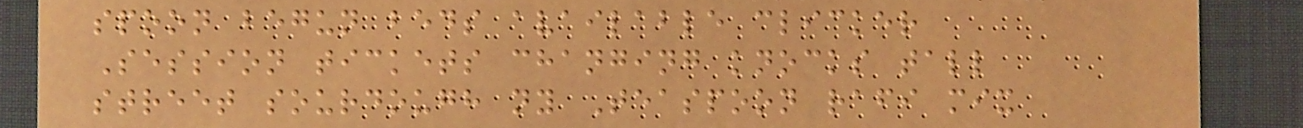spoon begun beds available clicker
Session tickets changing knocks tall
street sourdough ny Teaspoon rafi mix
